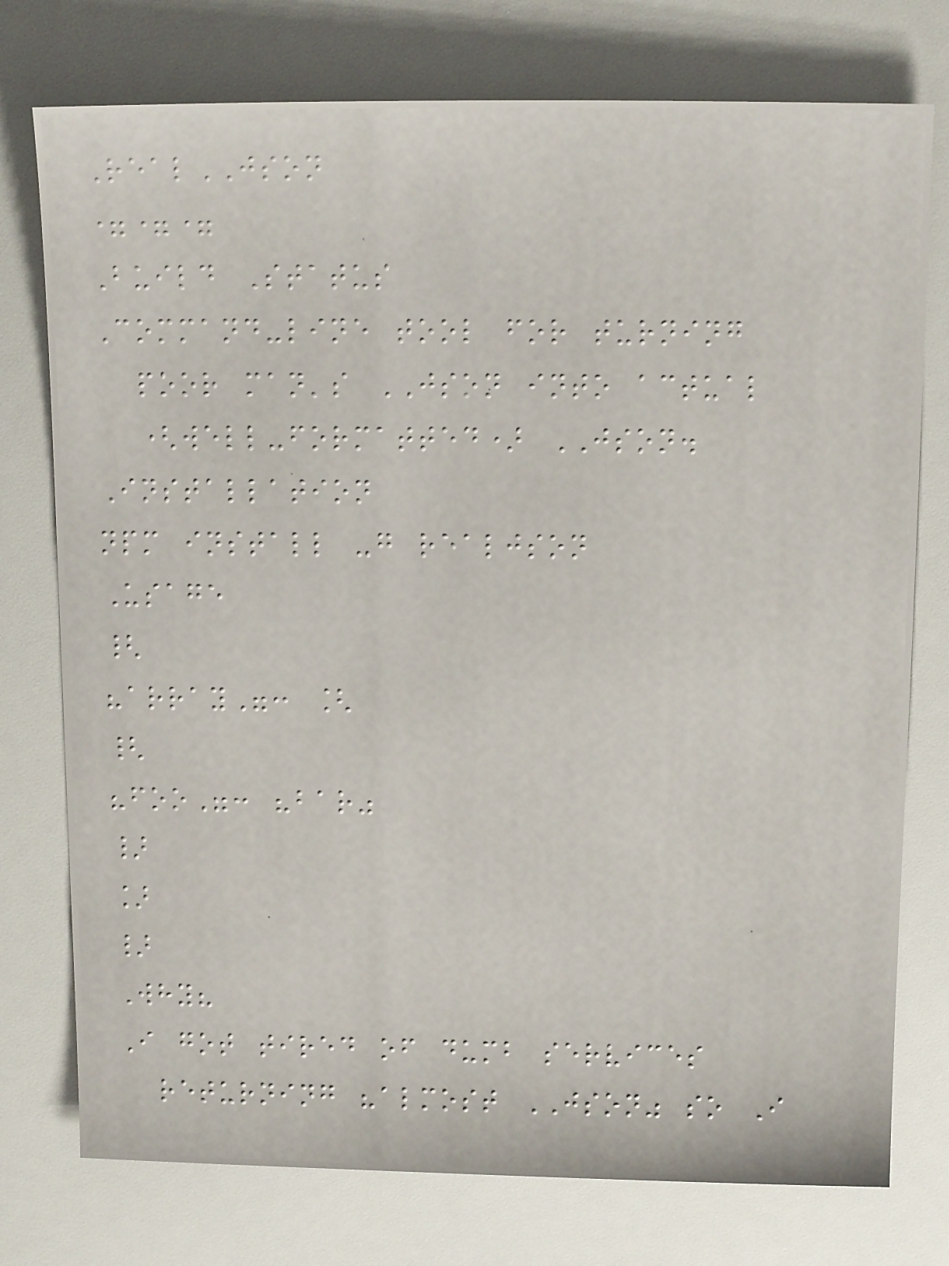RealJSON
===
Build Status
Command-line tool for turning
poor man's JSON into actual
(well-formatted) JSON.
Installation
npm install -g realjson
Usage
{
"array": [
{
"foo": "bar"
}
]
}
Why?
I got tired of dumb services
returning "almost JSON" so I
